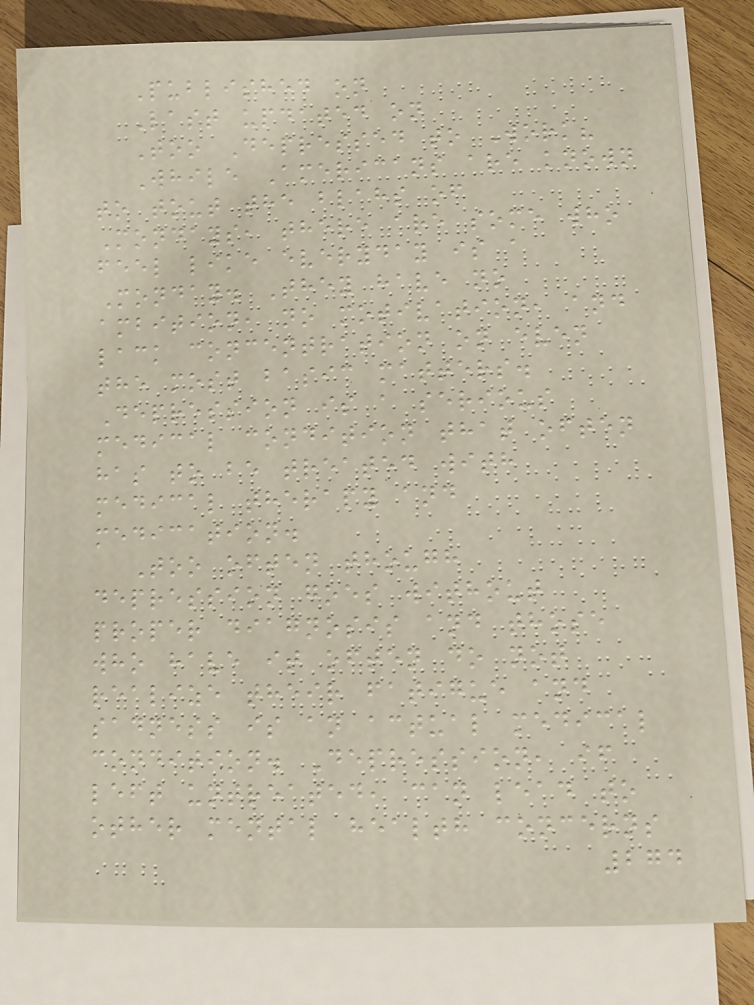Published on
Last updated on
Too Depressed to Work?
While Americans are known
to tout the blahs of
Mondays, there are some who
feel like everyday is a
Monday. They have no
ambition, no motivation, and
lack concentration on even
the most basic matters.
Depression is a serious
medical condition that often
has to be treated with
medical therapy and
medication.
Too often though
depression goes without
proper diagnosis and those
who have it often do not
realize their fatigue and
sadness is an actual medical
condition. Depression, if
left untreated, can lead to
other mental health concerns
274
